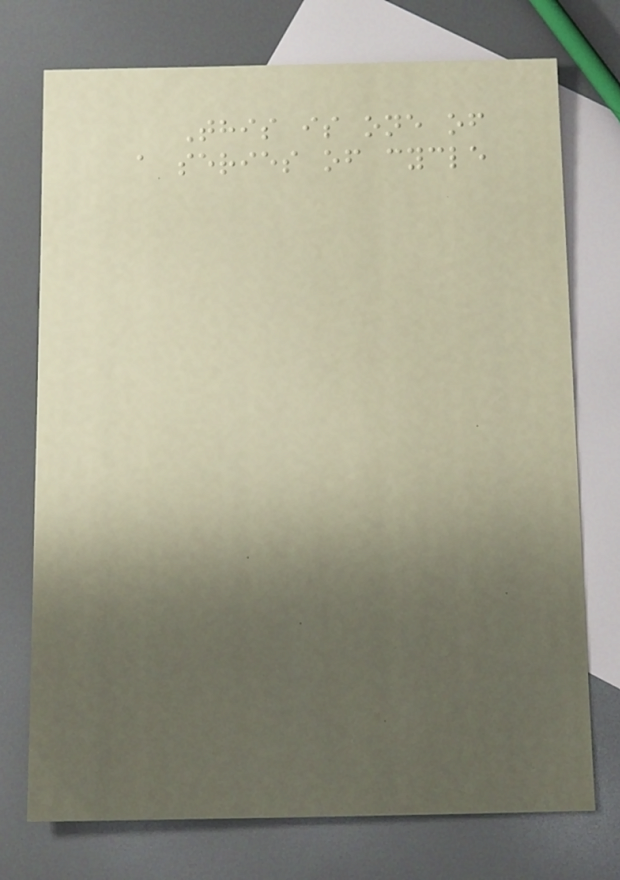This is one of
a series of cycle
